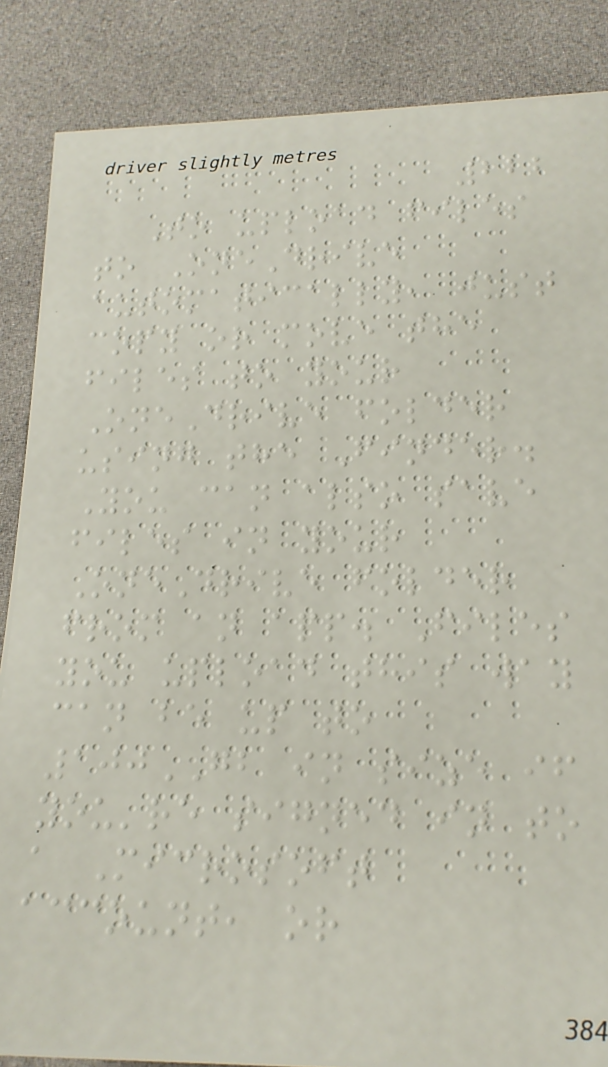222
To upload files
to OneDrive
automatically, just
copy or move the
files to your
OneDrive folder
using the Finder.
You can also save
files in your
OneDrive folder
from an app. Files
you upload this way
can be up to
100GB in size if
you're signed in to
a Microsoft
account, or
